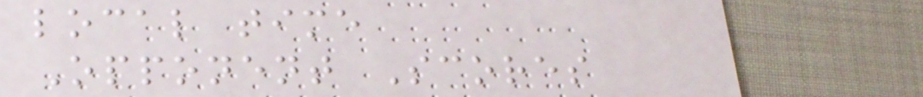local time
Opponent Scores
